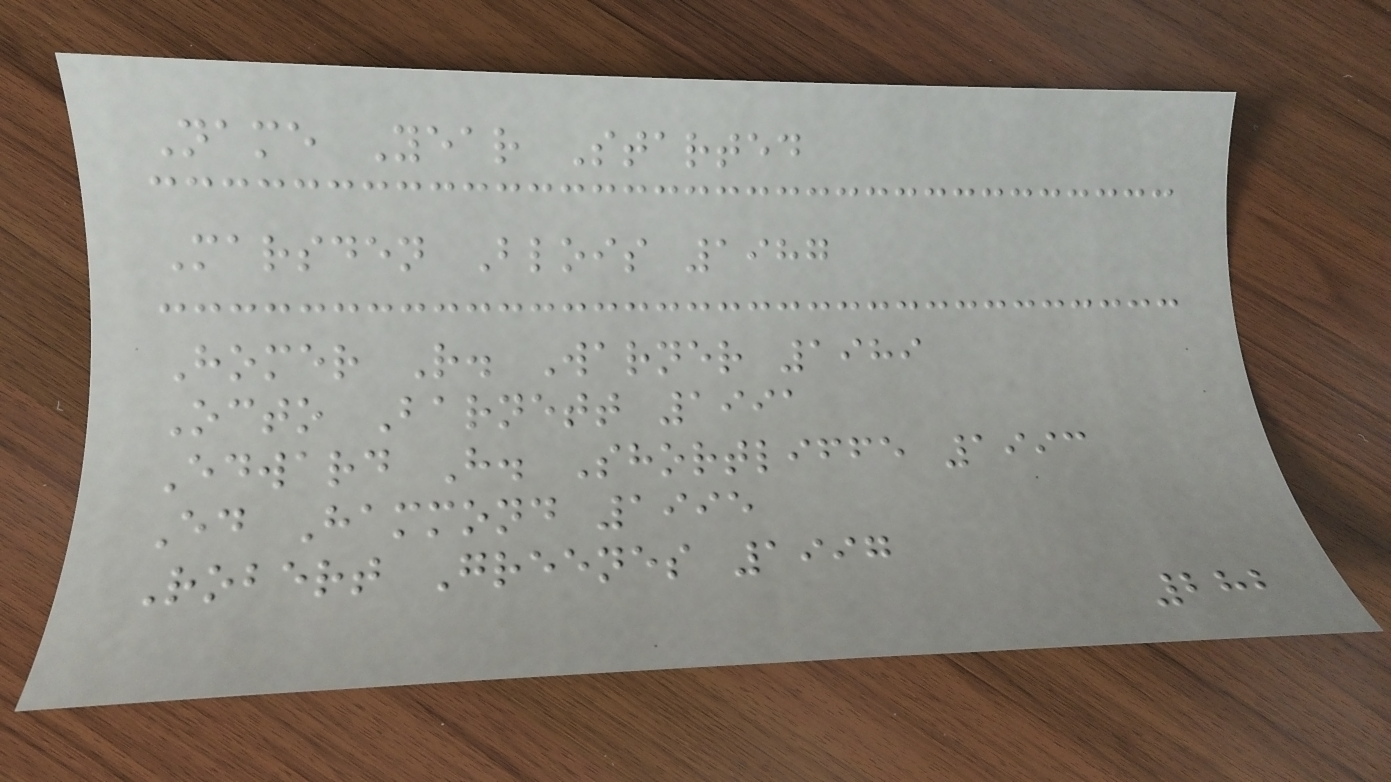Name Year Started
Marsden Blois 1987
Homer R. Warner 1989
Octo Barnett 1991
Edward H. Shortliffe 1993
Ed Hammond 1995
Robert Greenes 1997
282
